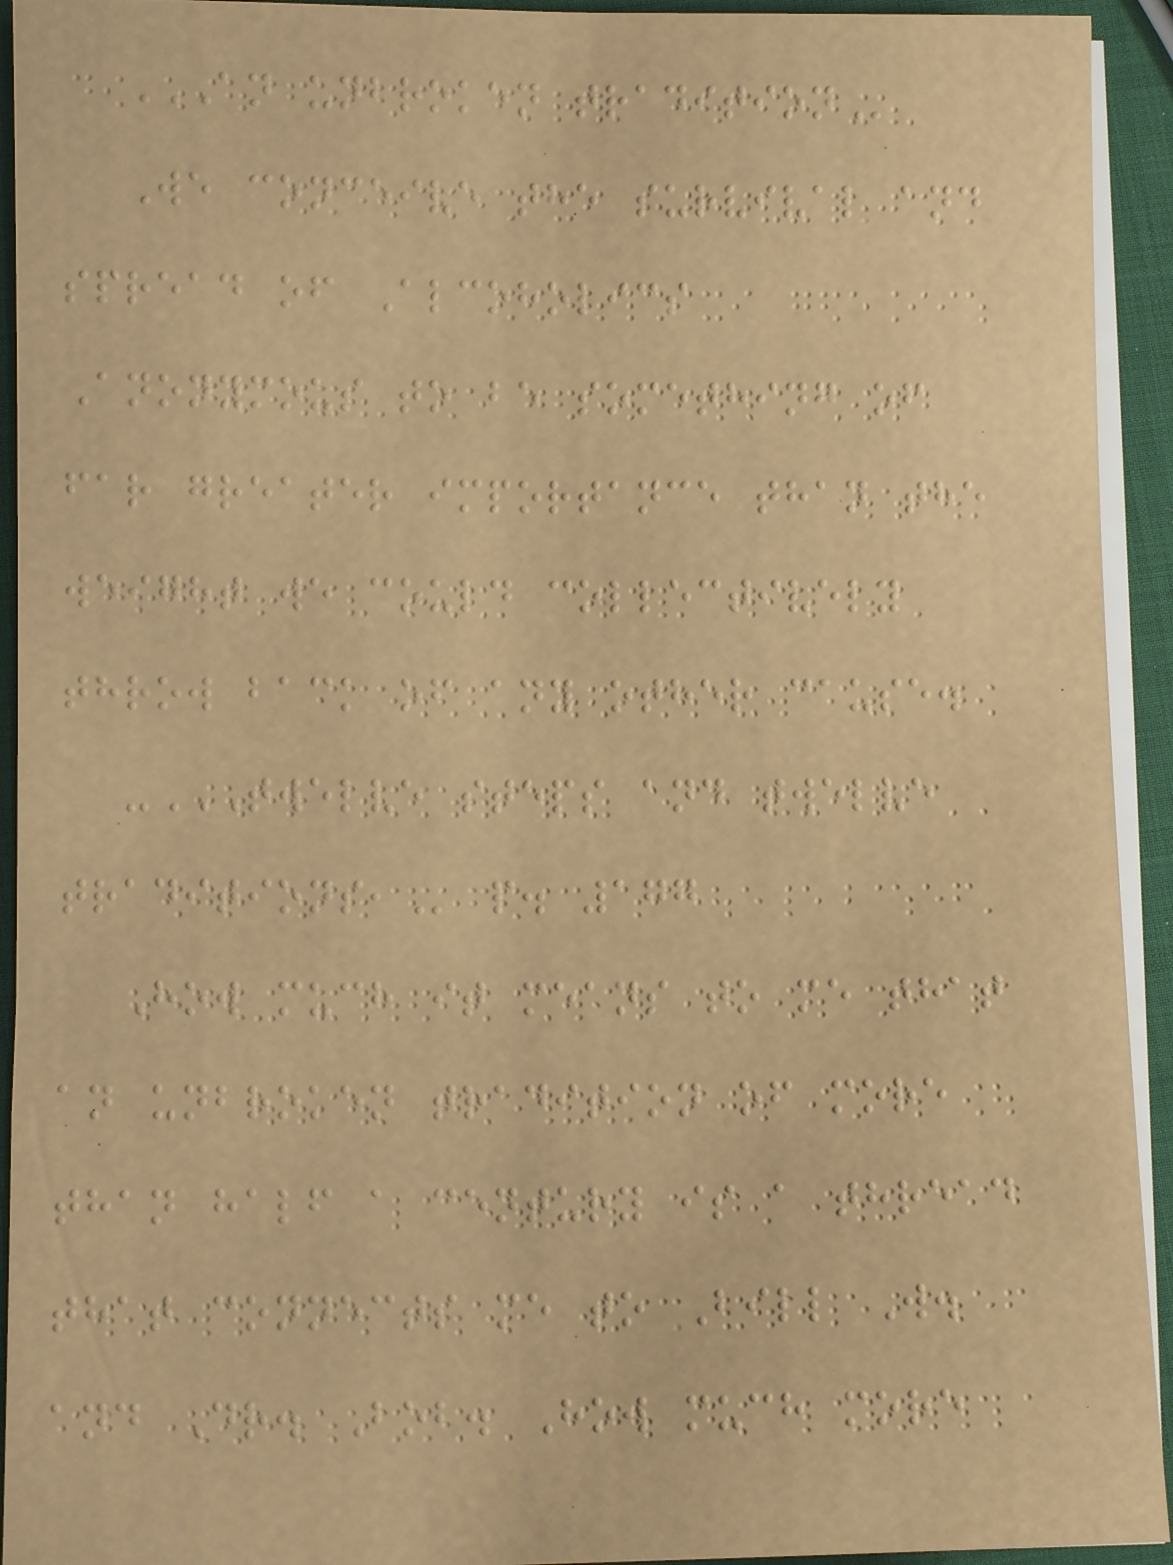AN UNBROKEN TRADITION
We conceive the survival and
spread of Alcoholics
Anonymous to be something of
far greater importance than the
weight we could collectively
throw back of any other cause.
-TWELVE STEPS AND TWELVE
TRADITIONS, p. 177
How much it means to me that
an unbroken tradition of more
than half a century is a thread
that connects me to Bill W.
and Dr. Bob. How much more
